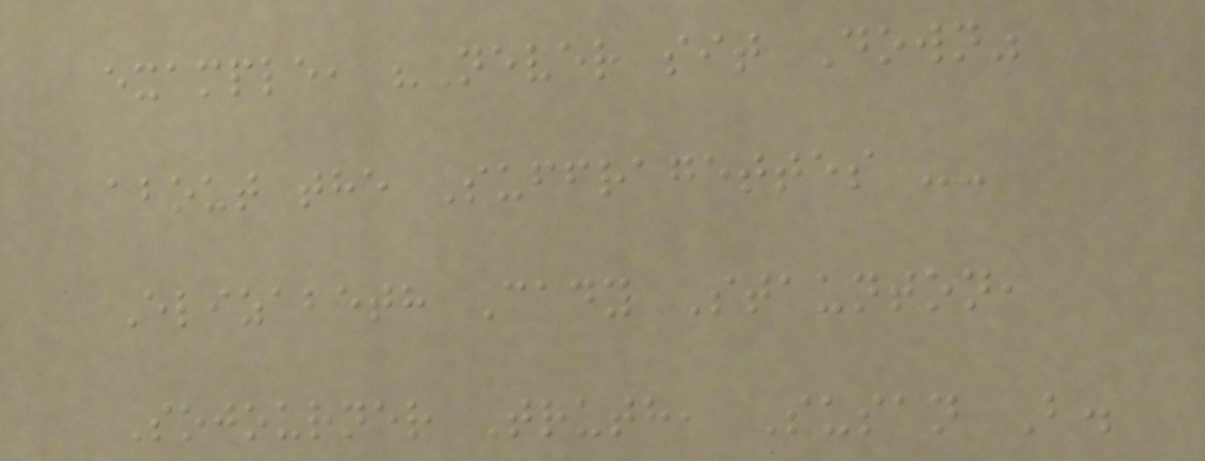example, "Never sit Down"
about the Suffragettes --
Elizabeth Cady Staunton,
Sojourner Truth, Susan B.
